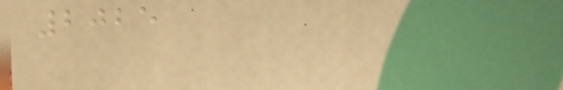2025
